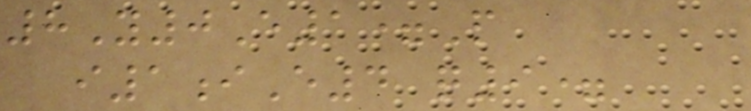8Y0E1=P
i1iE4 q9=
